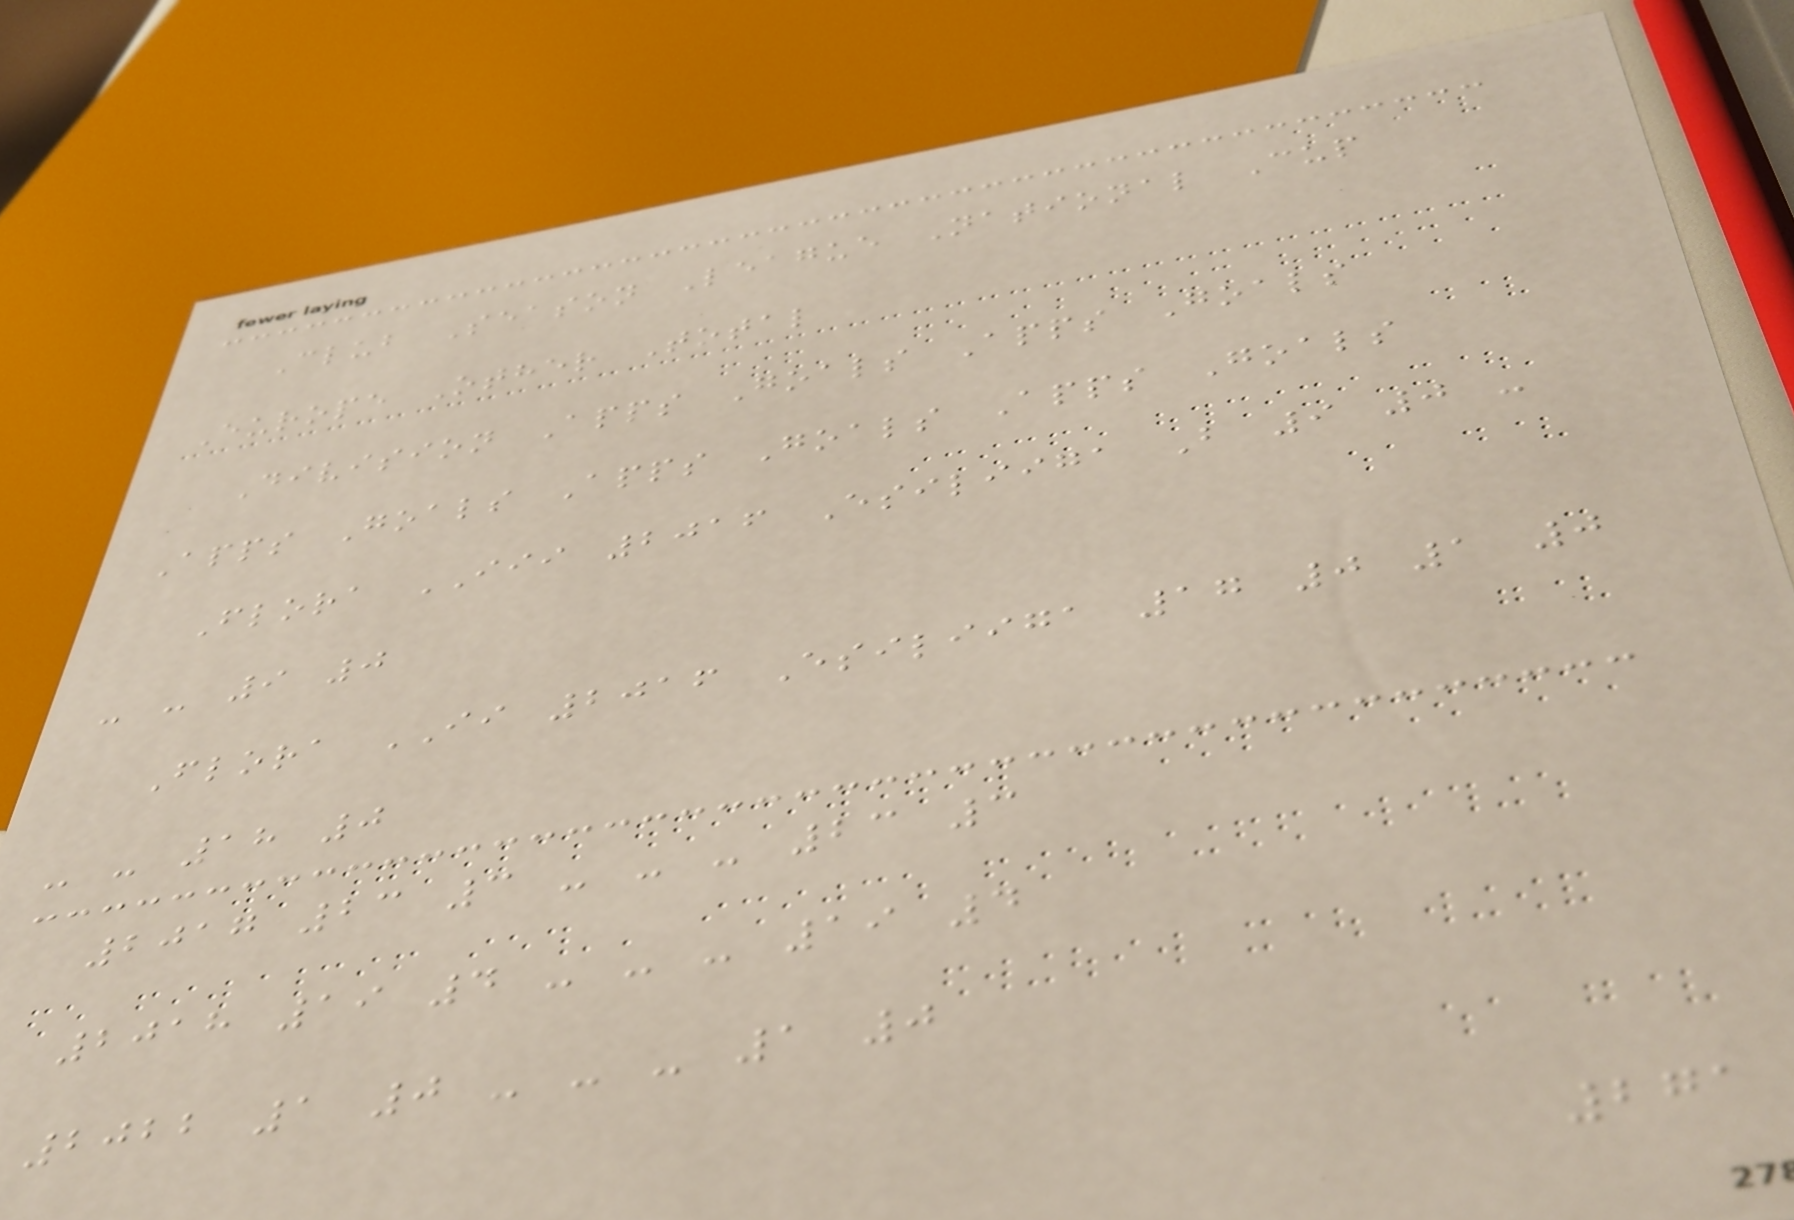Club Season League National Cup
Europe Other Total
Division Apps Goals Apps Goals
Apps Goals Apps Goals Apps Goals
Flora III 2016 Esiliiga B 9 0 -
- - 9 0
Flora II 2016 Esiliiga 17 0 1 0
- - 18 0
2017 23 3 - - - 23 3
2018 19 4 - - - 19 4
2022 1 0 - - - 1 0
271
